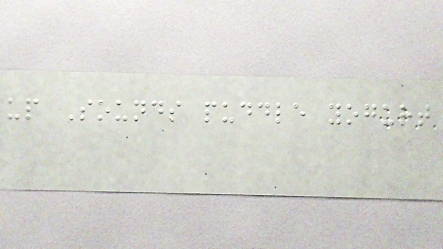up Sounds puddle yogurt
